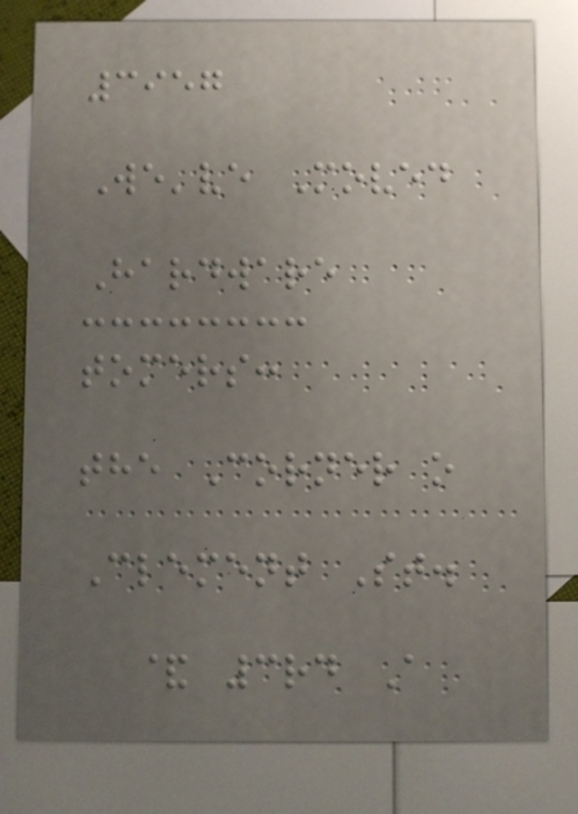3957
We've Moved
Hardware
tomers:
the Corner o
Clement St.
& 3rd A
